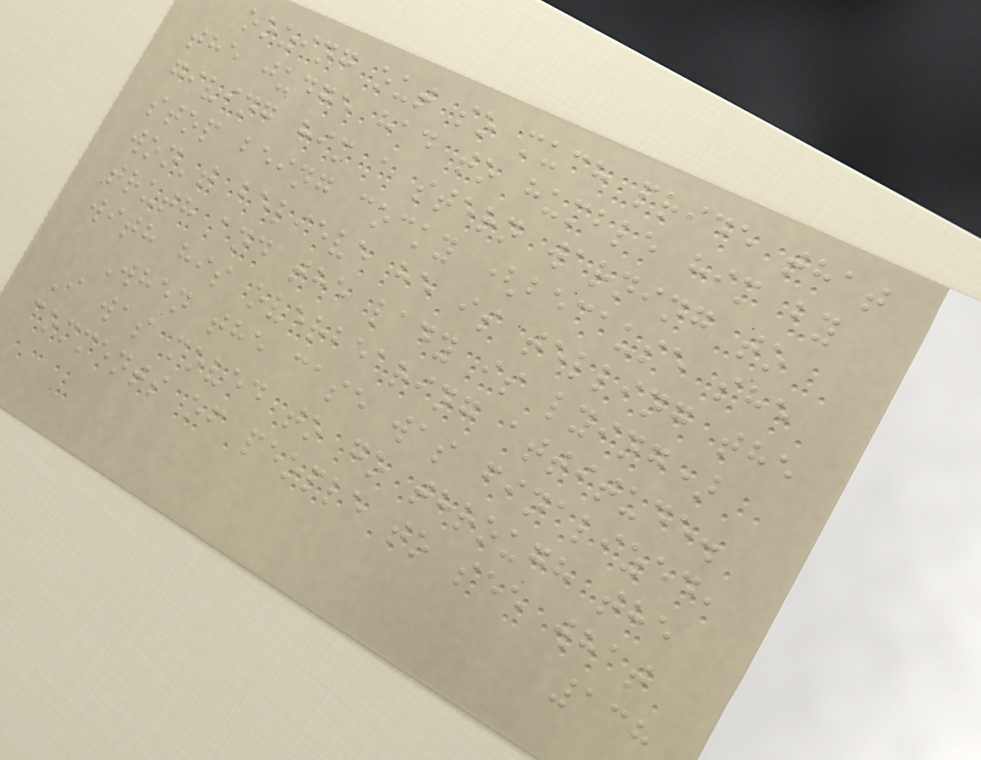oozing out so much pride that
the judge had to humble him by
giving him a stern warning to
stop being cocky (because she
won't believe he is telling the
truth and the lady is lying)
with his overbearing attitude.
When the case was finalized,
I was moved to go through the
comments of people to see what
138
